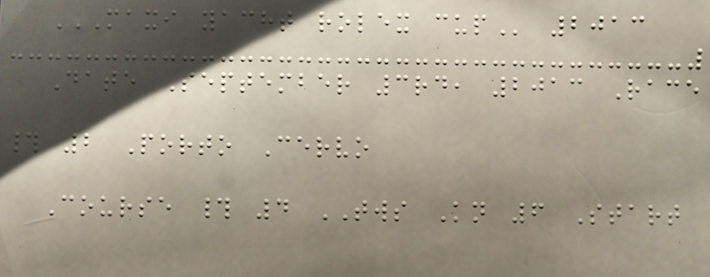MAXI YACHT ROLEX CUP 2013
Date September 3rd, 2013 Race
# 2 Porto Cervo
Course # 4 TWS Kn 6 Start
